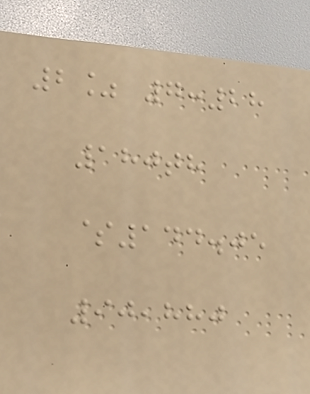2% 7:28
180th
$144.05
90,880
